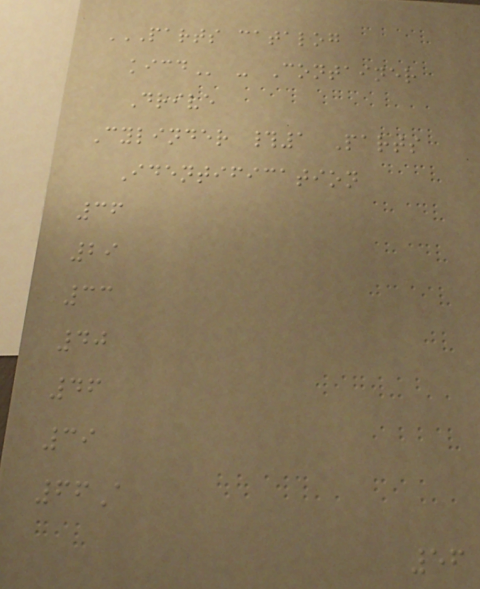PARTS CATALOG
KICD - Container
Drive
Cylinder #1 Parts
Identification
36
29
33
40
46
39
66A
56
